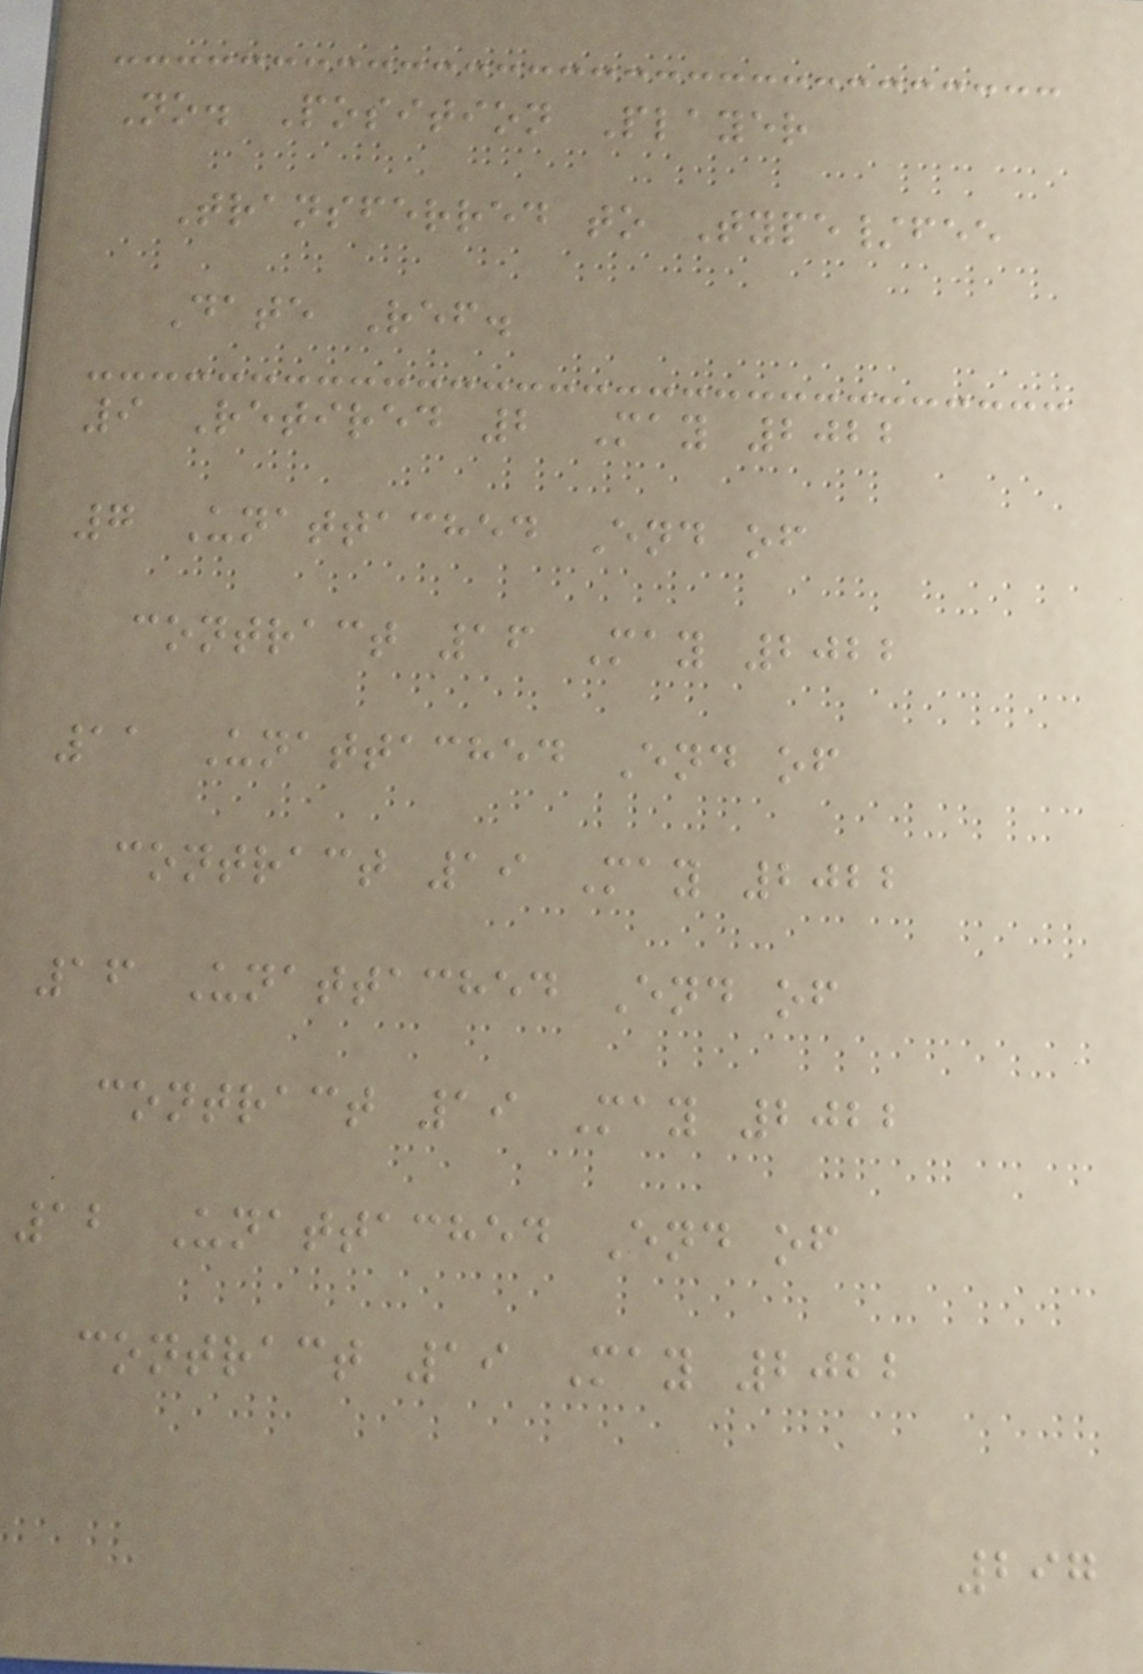No. Position Player
Transferred to Type/fee
Date Ref.
9 Retired 2 May 2022
7 Unattached End of
contract 16 May 2022
11 Unattached End of
contract 19 May 2022
16 Unattached End of
contract 19 May 2022
12 Unattached End of
contract 19 May 2022
297
